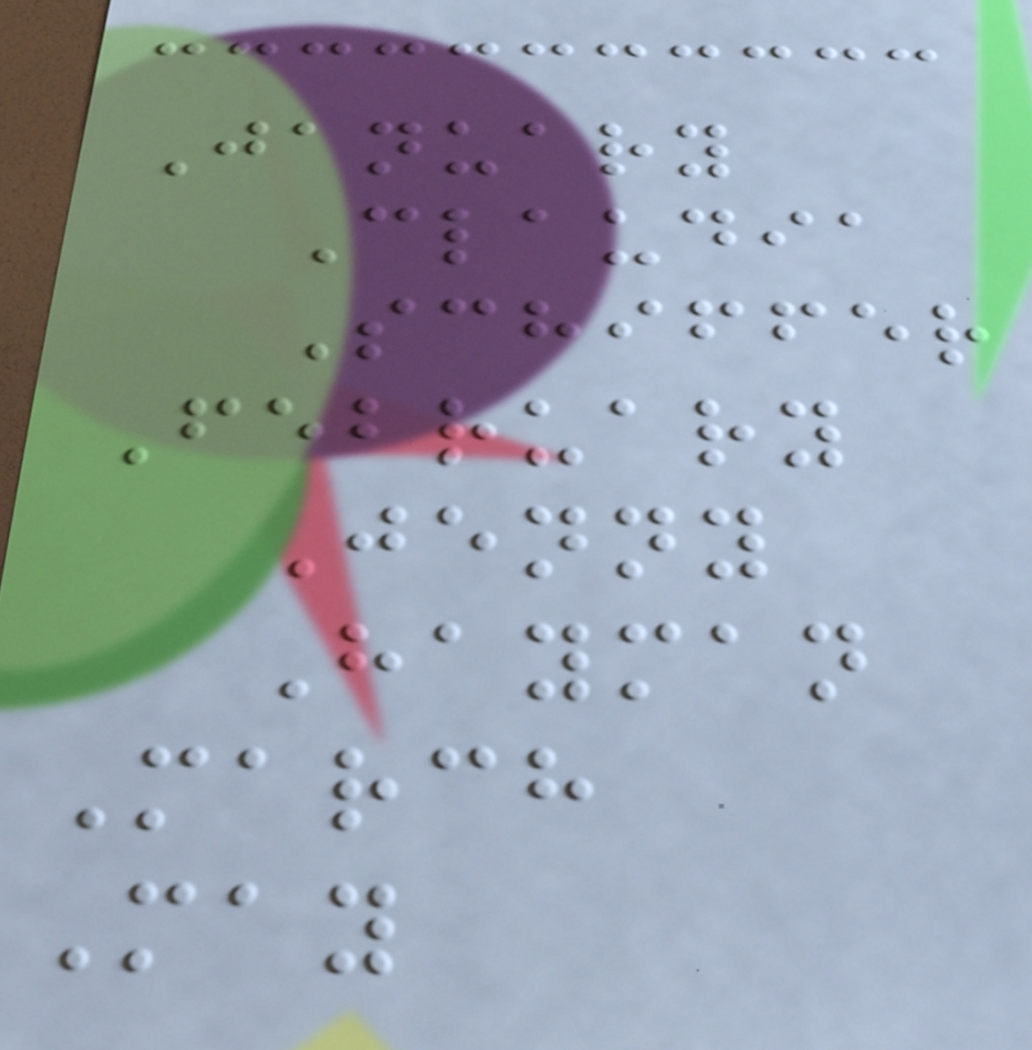January
Claudia
Schiffer
February
Jenny
Hayman
March
May
